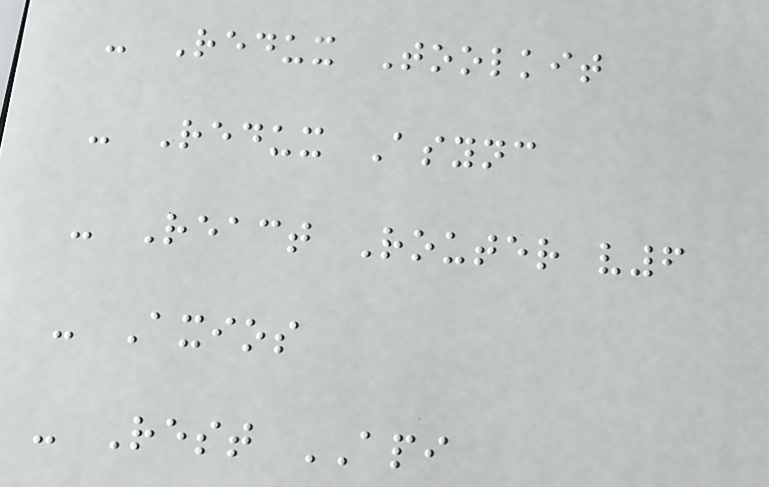- Redux Toolkit
- Redux Async
- React Router v6
- Axios
- Rest API
